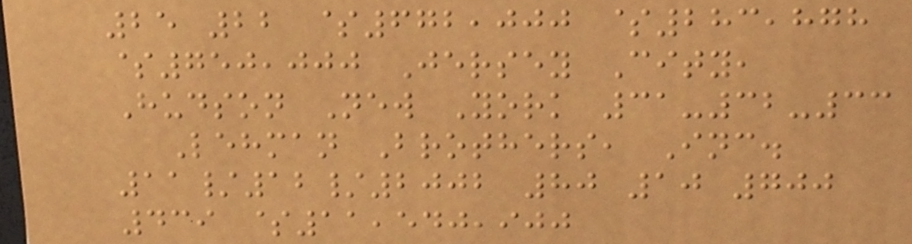25 22 $672,000 $283,878
$750,000 Jersey City,
Hudson New York 31-32-33
Lehman Brothers, Inc.
11/12/2002 80 10 700
439 $11,540,900
